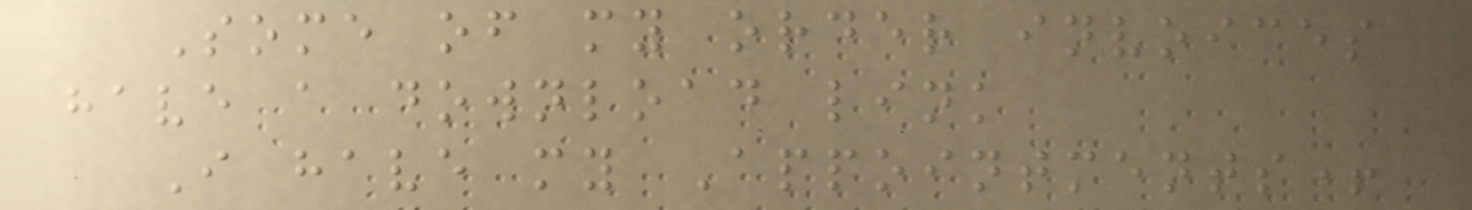Some of my order invoices
have a download link
I have my Appointments+
